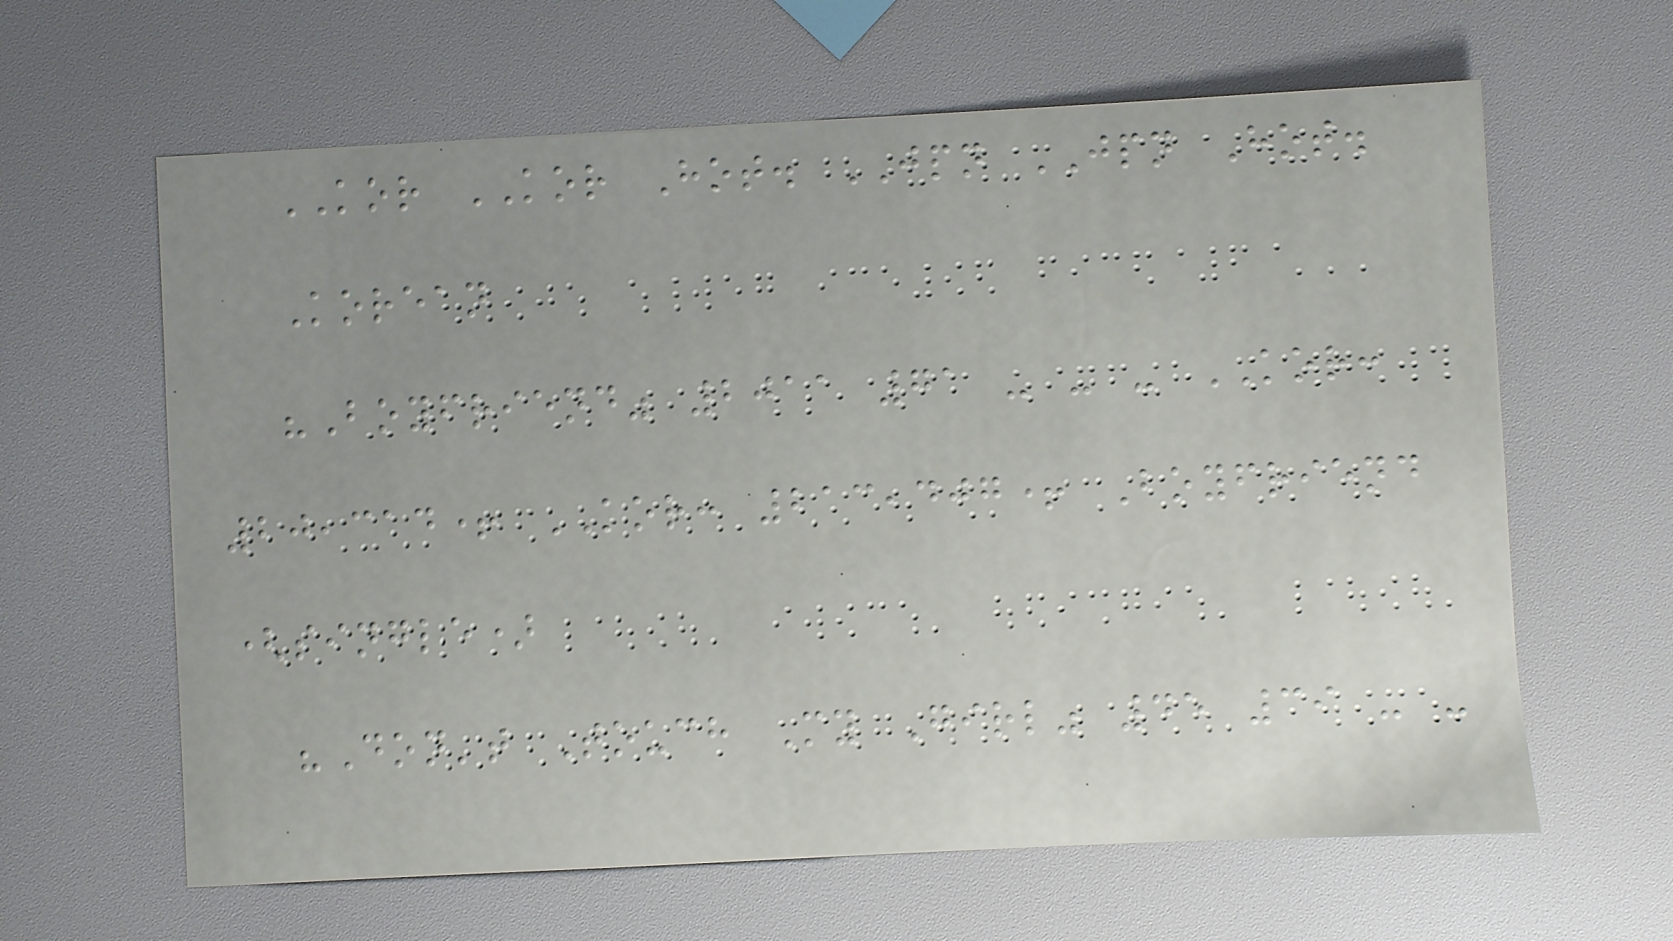KOR KOR Hot. JPN JPN Hot.
Korean
"Boyfriend" 2011 71 - - - KOR:
20,314+ KOR: 213,407+ Boyfriend
(single)
"Don't Touch My Girl" 45 39 - -
